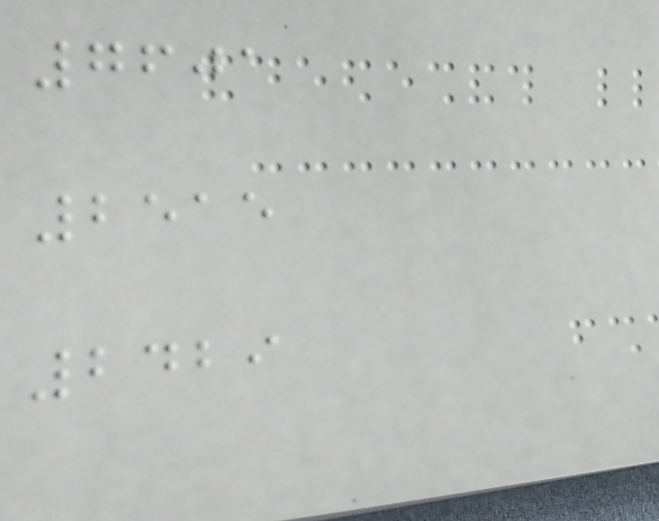7601
2515
2429
